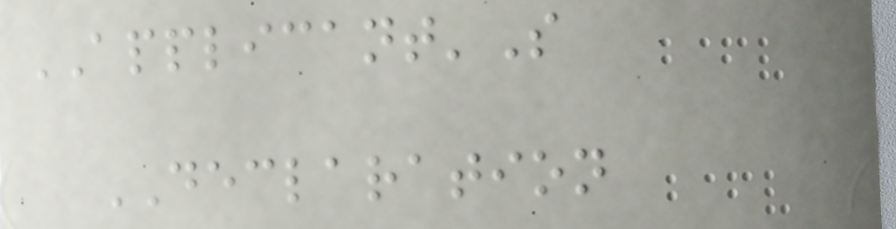APPLICANT'S
DECLARATION
